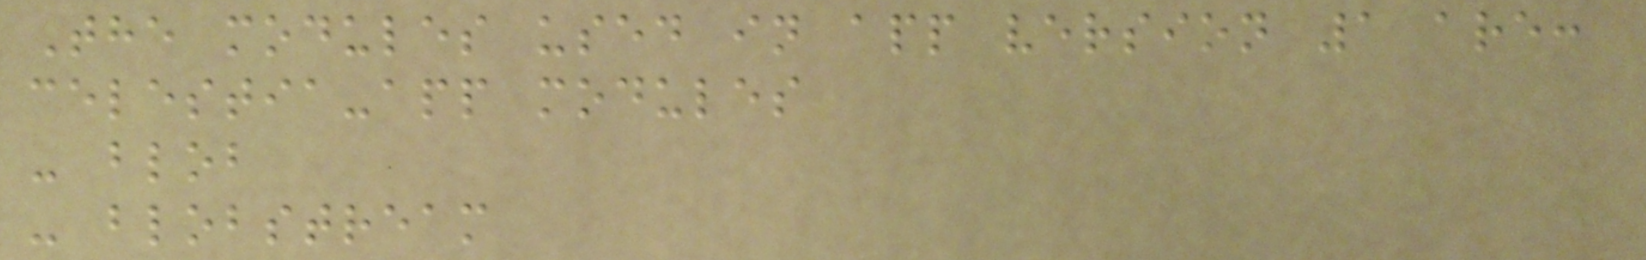The modules used in app version 1 are:
celestia-app modules
- blob
- blobstream
